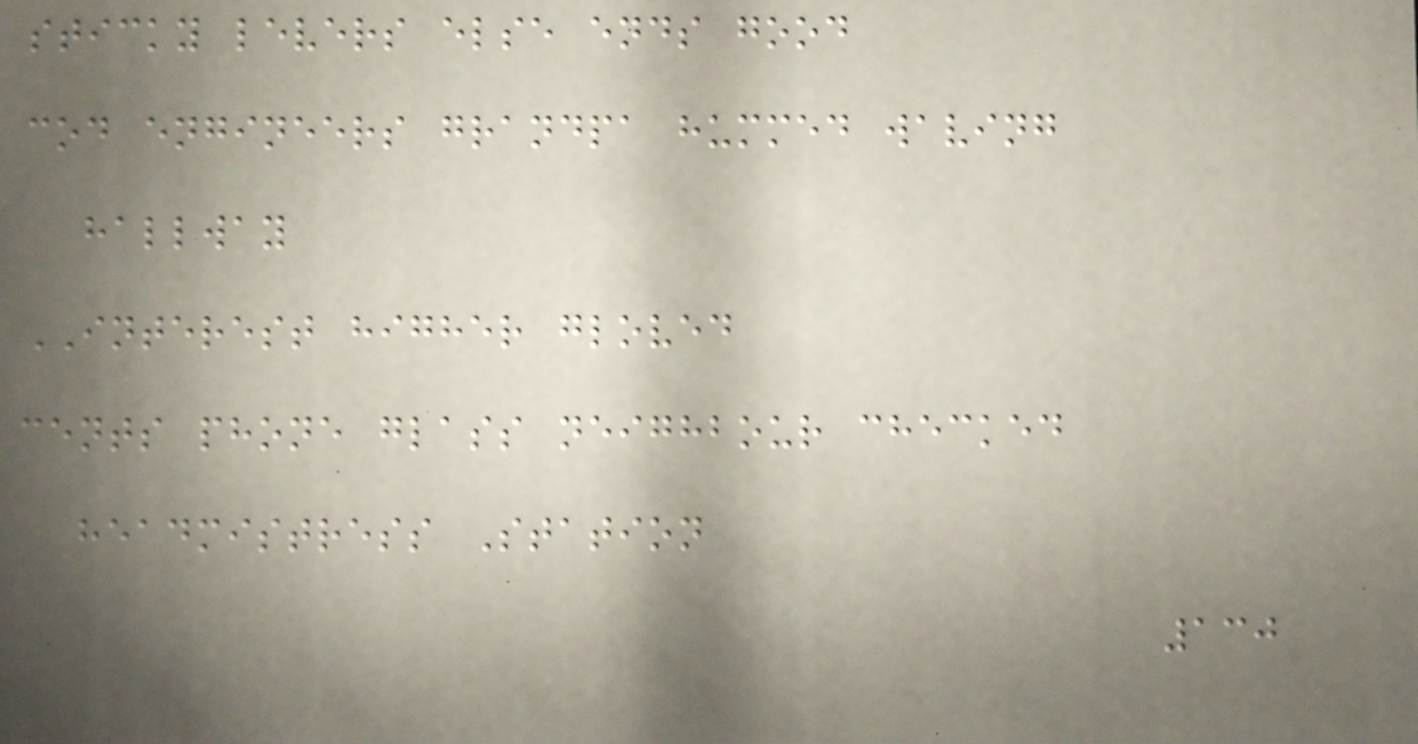sticky levers else ends good
cod engineers grandpa hummed waving
hallway
INTEREST higher gloved
cents phone glass neighbour checked
headmistress Station
130
